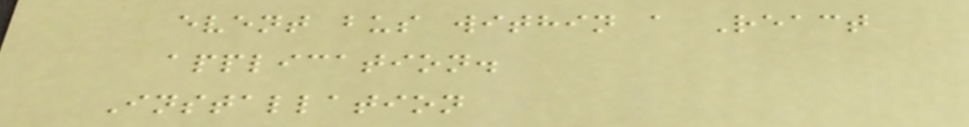event bus within a React
application.
Installation
